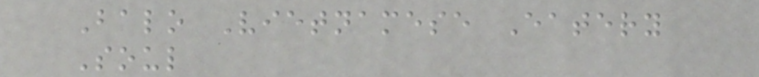Balo Vietnamese Eatery
Soul
